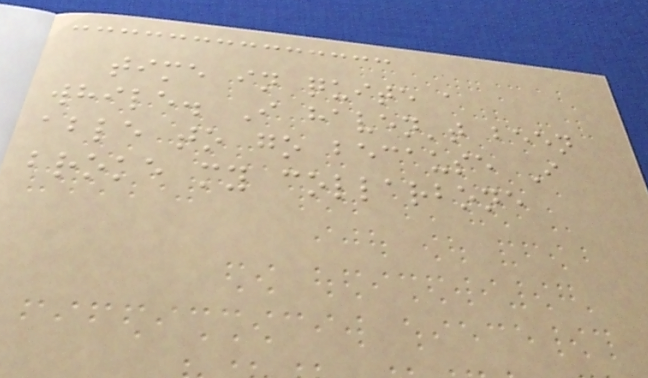time in quite a
while. I haven't been
able to go because I
broke my collarbone
